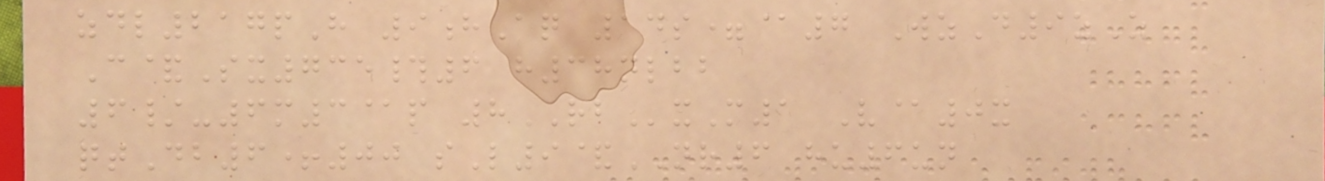zdl217pH 9hAq 14s=@7 WzD9zZ
C&Sx735#6 h38nlbb
6/-6m3@p 8RBxM1 V@0x
qtDb6+00 sL9&NR6 hu6un
